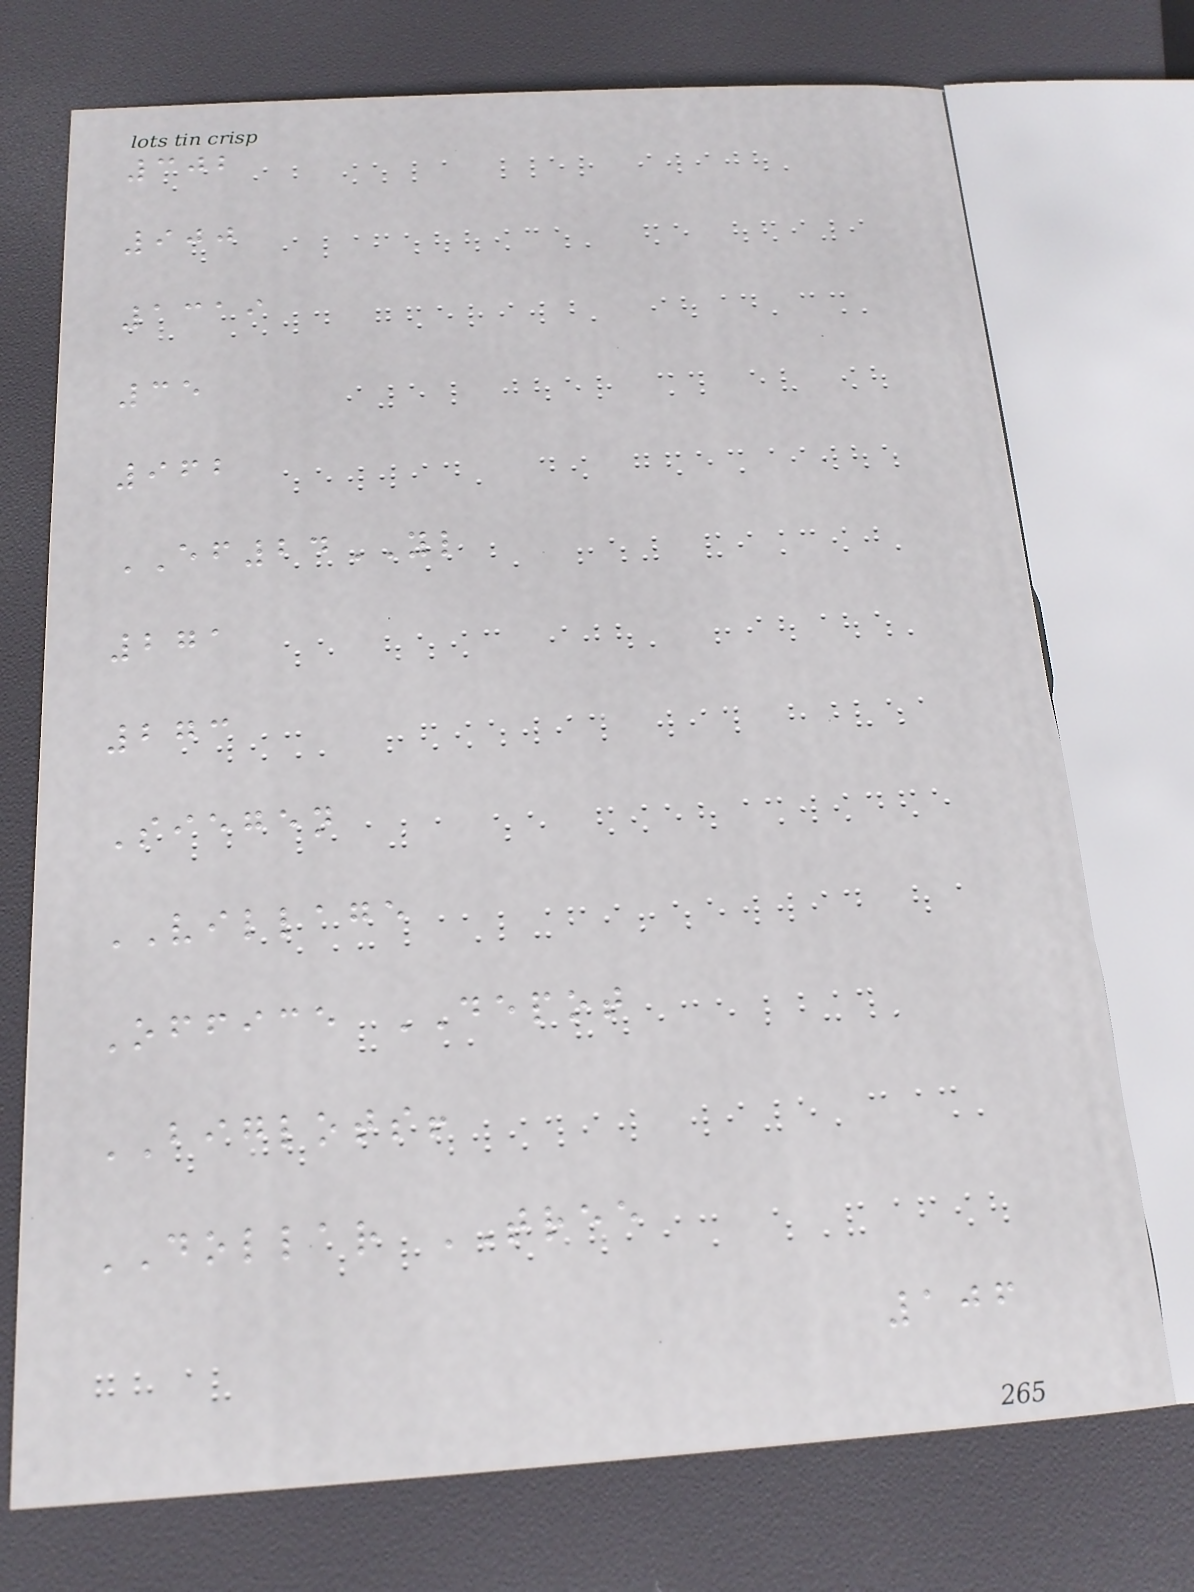302
900
1319
35
962
EF24YL
271
273
Siegen
VILLAGE
Office DEPOT
BIGLOTS!
DOLLAR TREE
106
